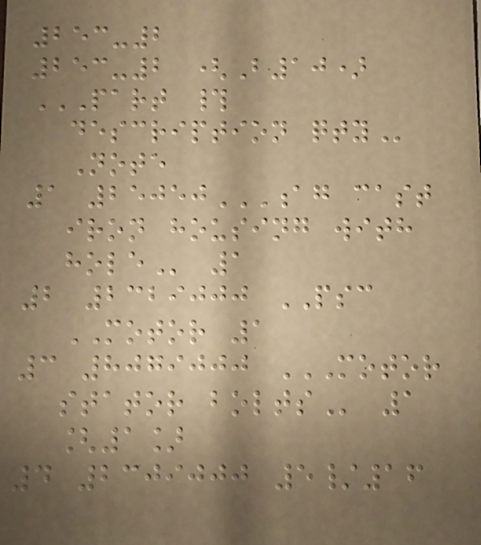253-2
253-2 (B10)
PART #
DESCRIPTION QTY
Note
1 25050AG CAST
IRON HOUSING WITH
HOLE 1
2 2329000 PSC
MOTOR 1
3 8079000 MOTOR
STATOR BOLTS 1
[1]
4 2309000 5/16
